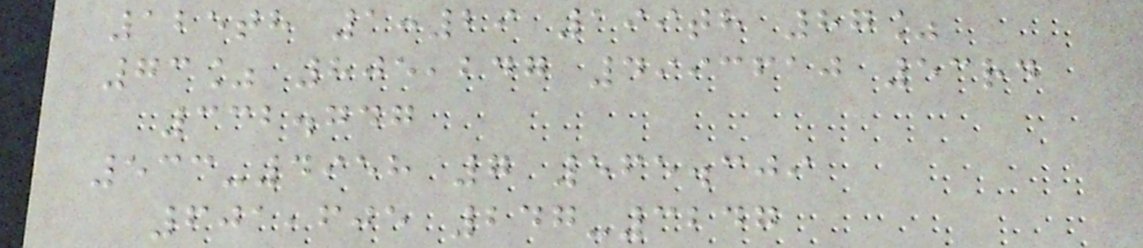125th 1:29 199th 87%
73% 805,247 4993610 53rd
332.747
533-4958 7 565.309
601,605 247-3247
